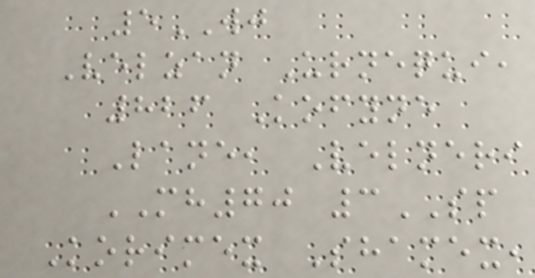5WJ
Velzan Urnequi,
826 Kofyne
Lane, Velneri
MH70 3SP
Korimex Shamex,
